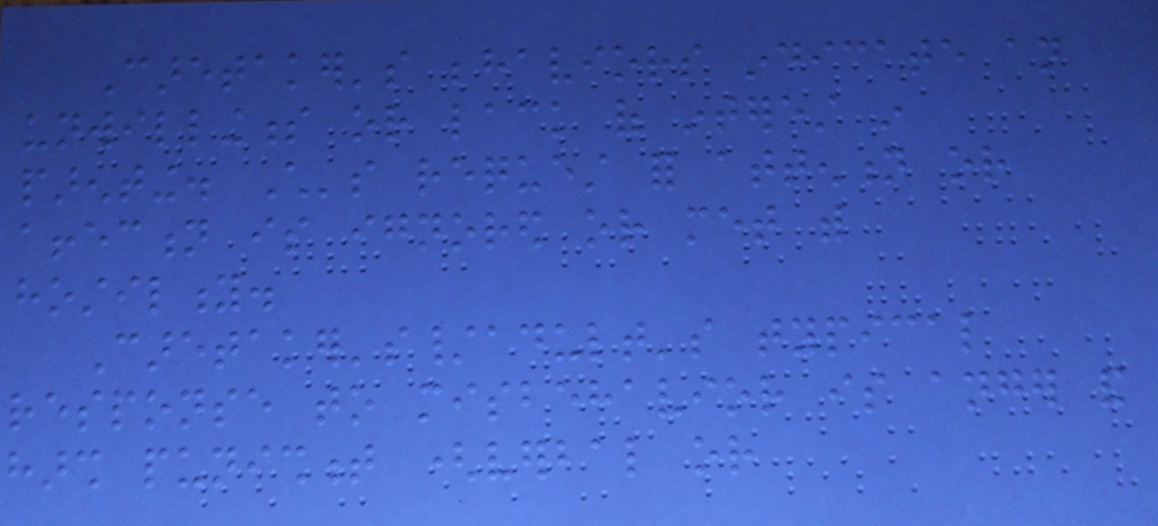Caretaker's behaviors indicate an
unwillingness or lack of interest in
parenting. Child's request for attention or
affection is ignored or met with
hostility.
Caretaker's/adult's typical
response to misbehavior is anger and
harsh punishment (verbal or
